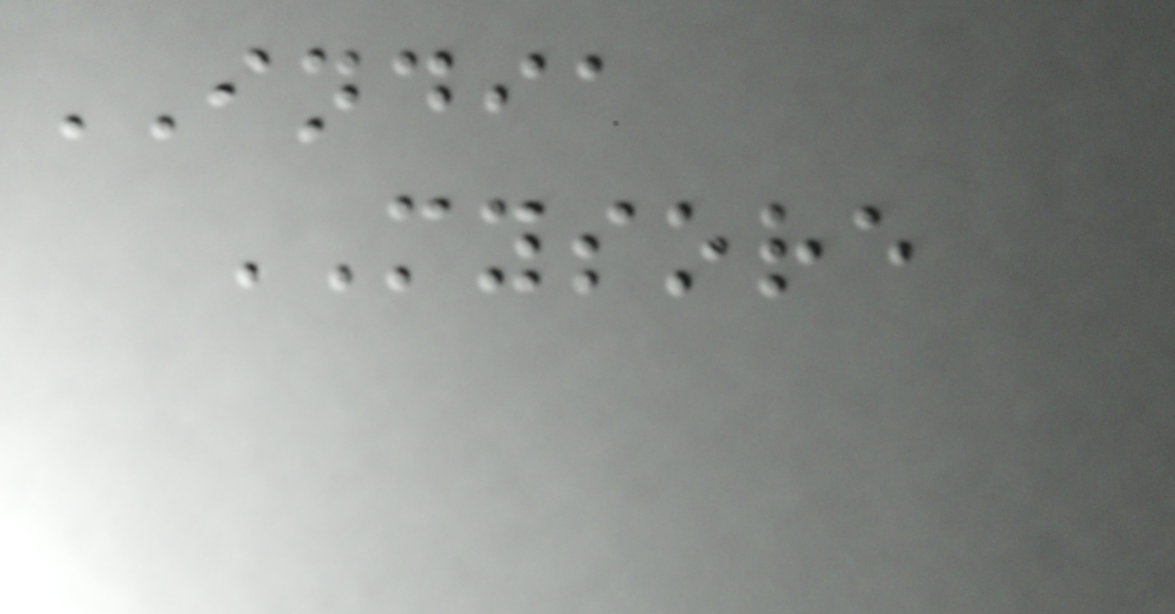INDIA
MYSORE
